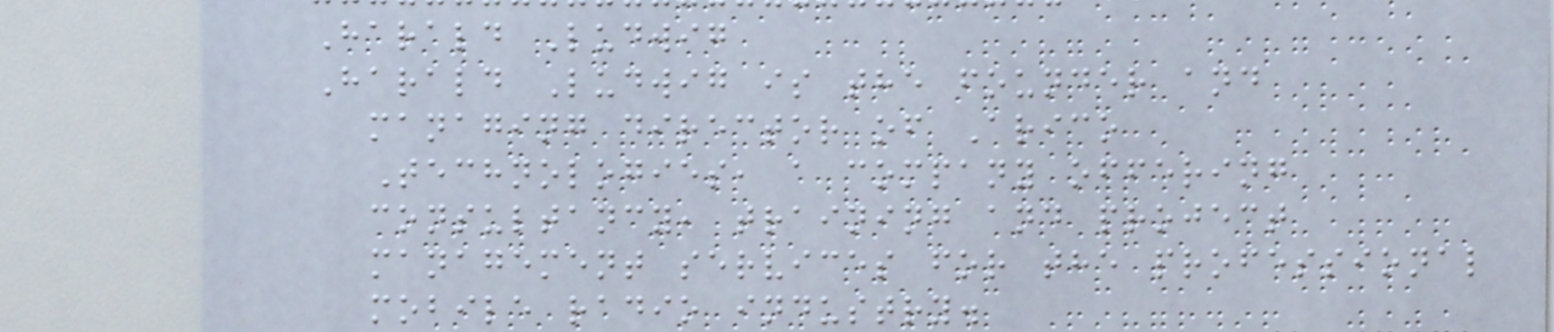Harald Ludwig
Harald Ludwig is the founder and
managing director of Arico
Technologies, a company offering
consultancy, training and project
management services for the professional
mobile radio industry.
